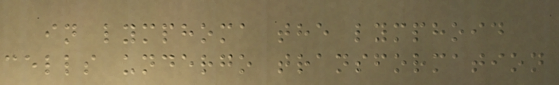in lymphoma the lymphoid
cells undergo transformation
